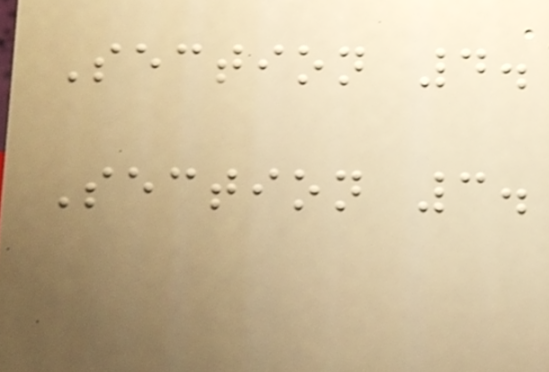Section 4.
Section 3.
